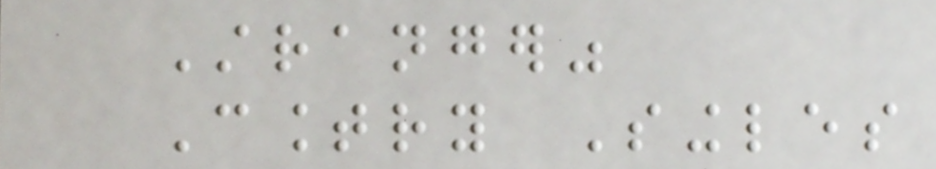Stranger"
Country Singles
